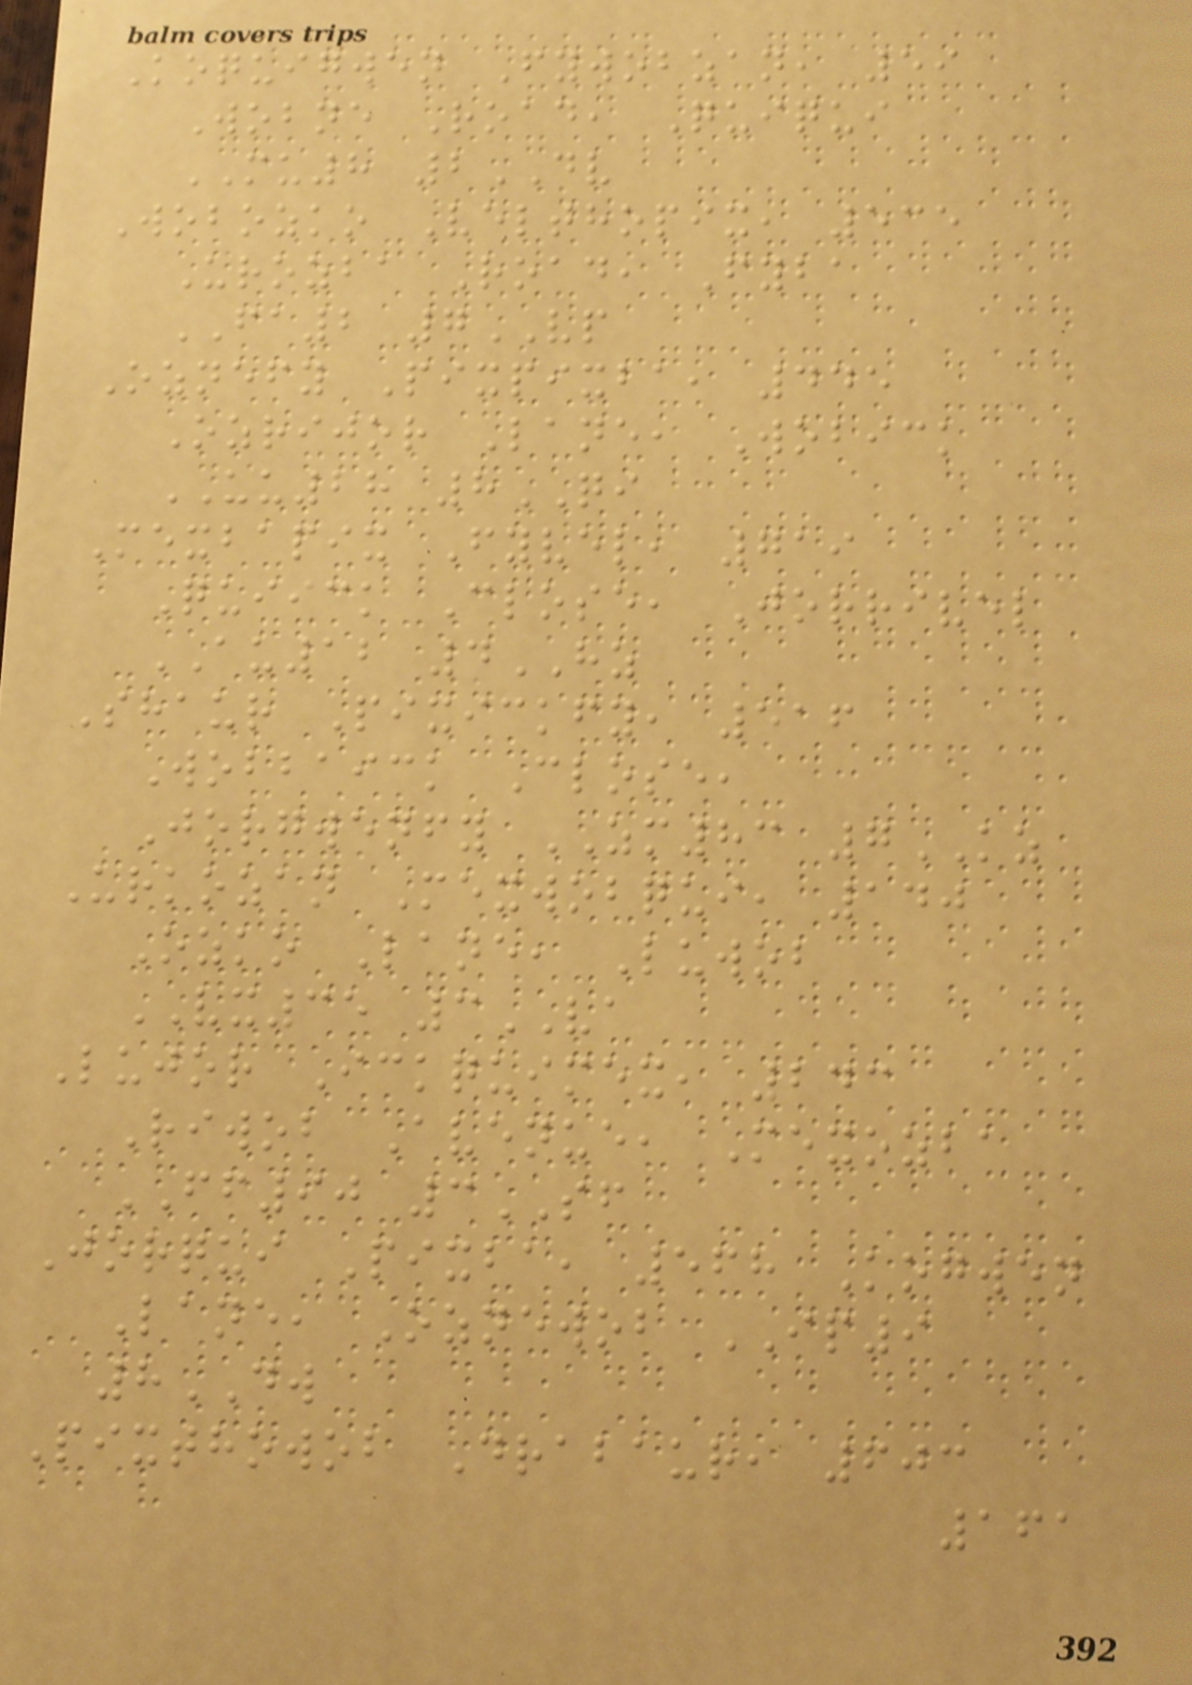Koquigwen Fywobzan, 59
Wobne Road, Quiqui
MU8 2DV
Wobozko Velthopix, 535
Urozba Road, Fyba
FA2 7VP
Oznefy Pixpixba, 445
Ozrijor Lane, Wobick
UU28 8QI
Mexbapix Fyvel, 719
Quiick Close, Jorrivel
AU12 4HZ
Shaur Pixickfy, 516
Wobbaick Close,
Jorgwenfy ZM83 7KZ
Urkozan Mexwobqui, 140
Ozko Lane, Luwob
VX35 3VA
Lujor Ickquimex, 243
Riwob Avenue, Mexozba
FF90 3SF
Jorqui Pixba, 568 Kogwen
Lane, Oznewob IP9
8DW
Pixthowob Drabaur, 603
161
